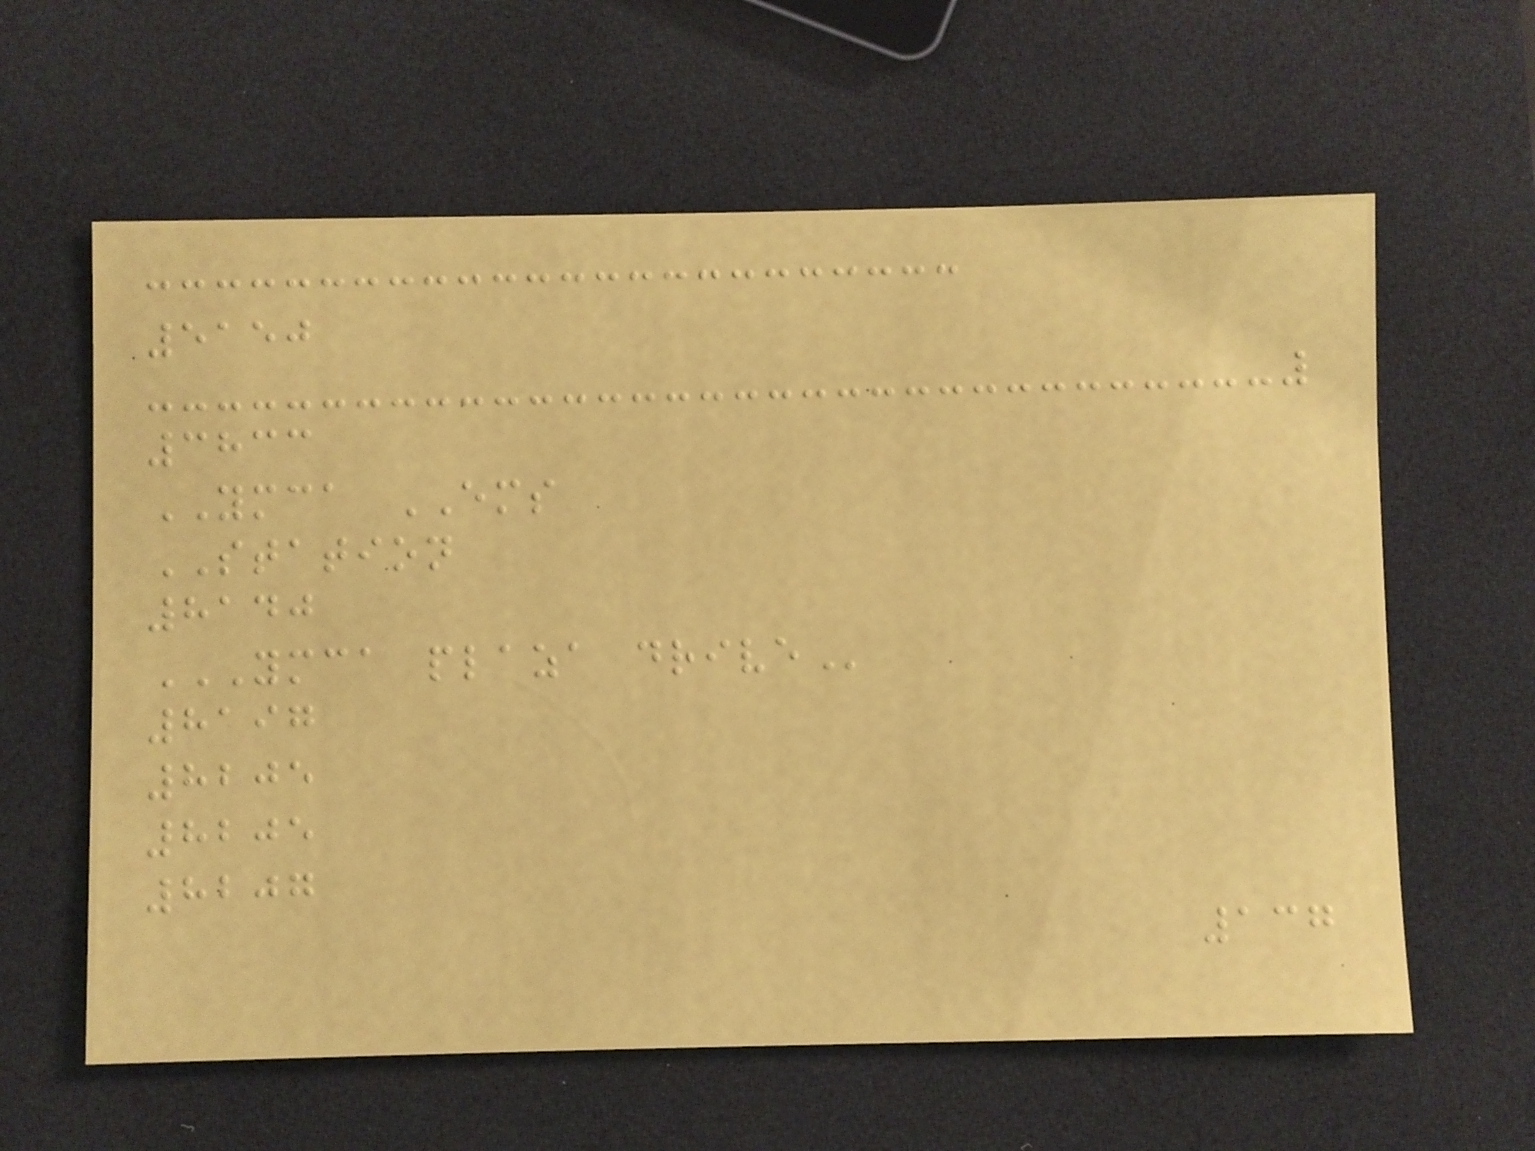5150
3833
YMCA EMS
STATION
8140
YMCA PLAZA DRIVE
8197
8205
8205
8207
137
